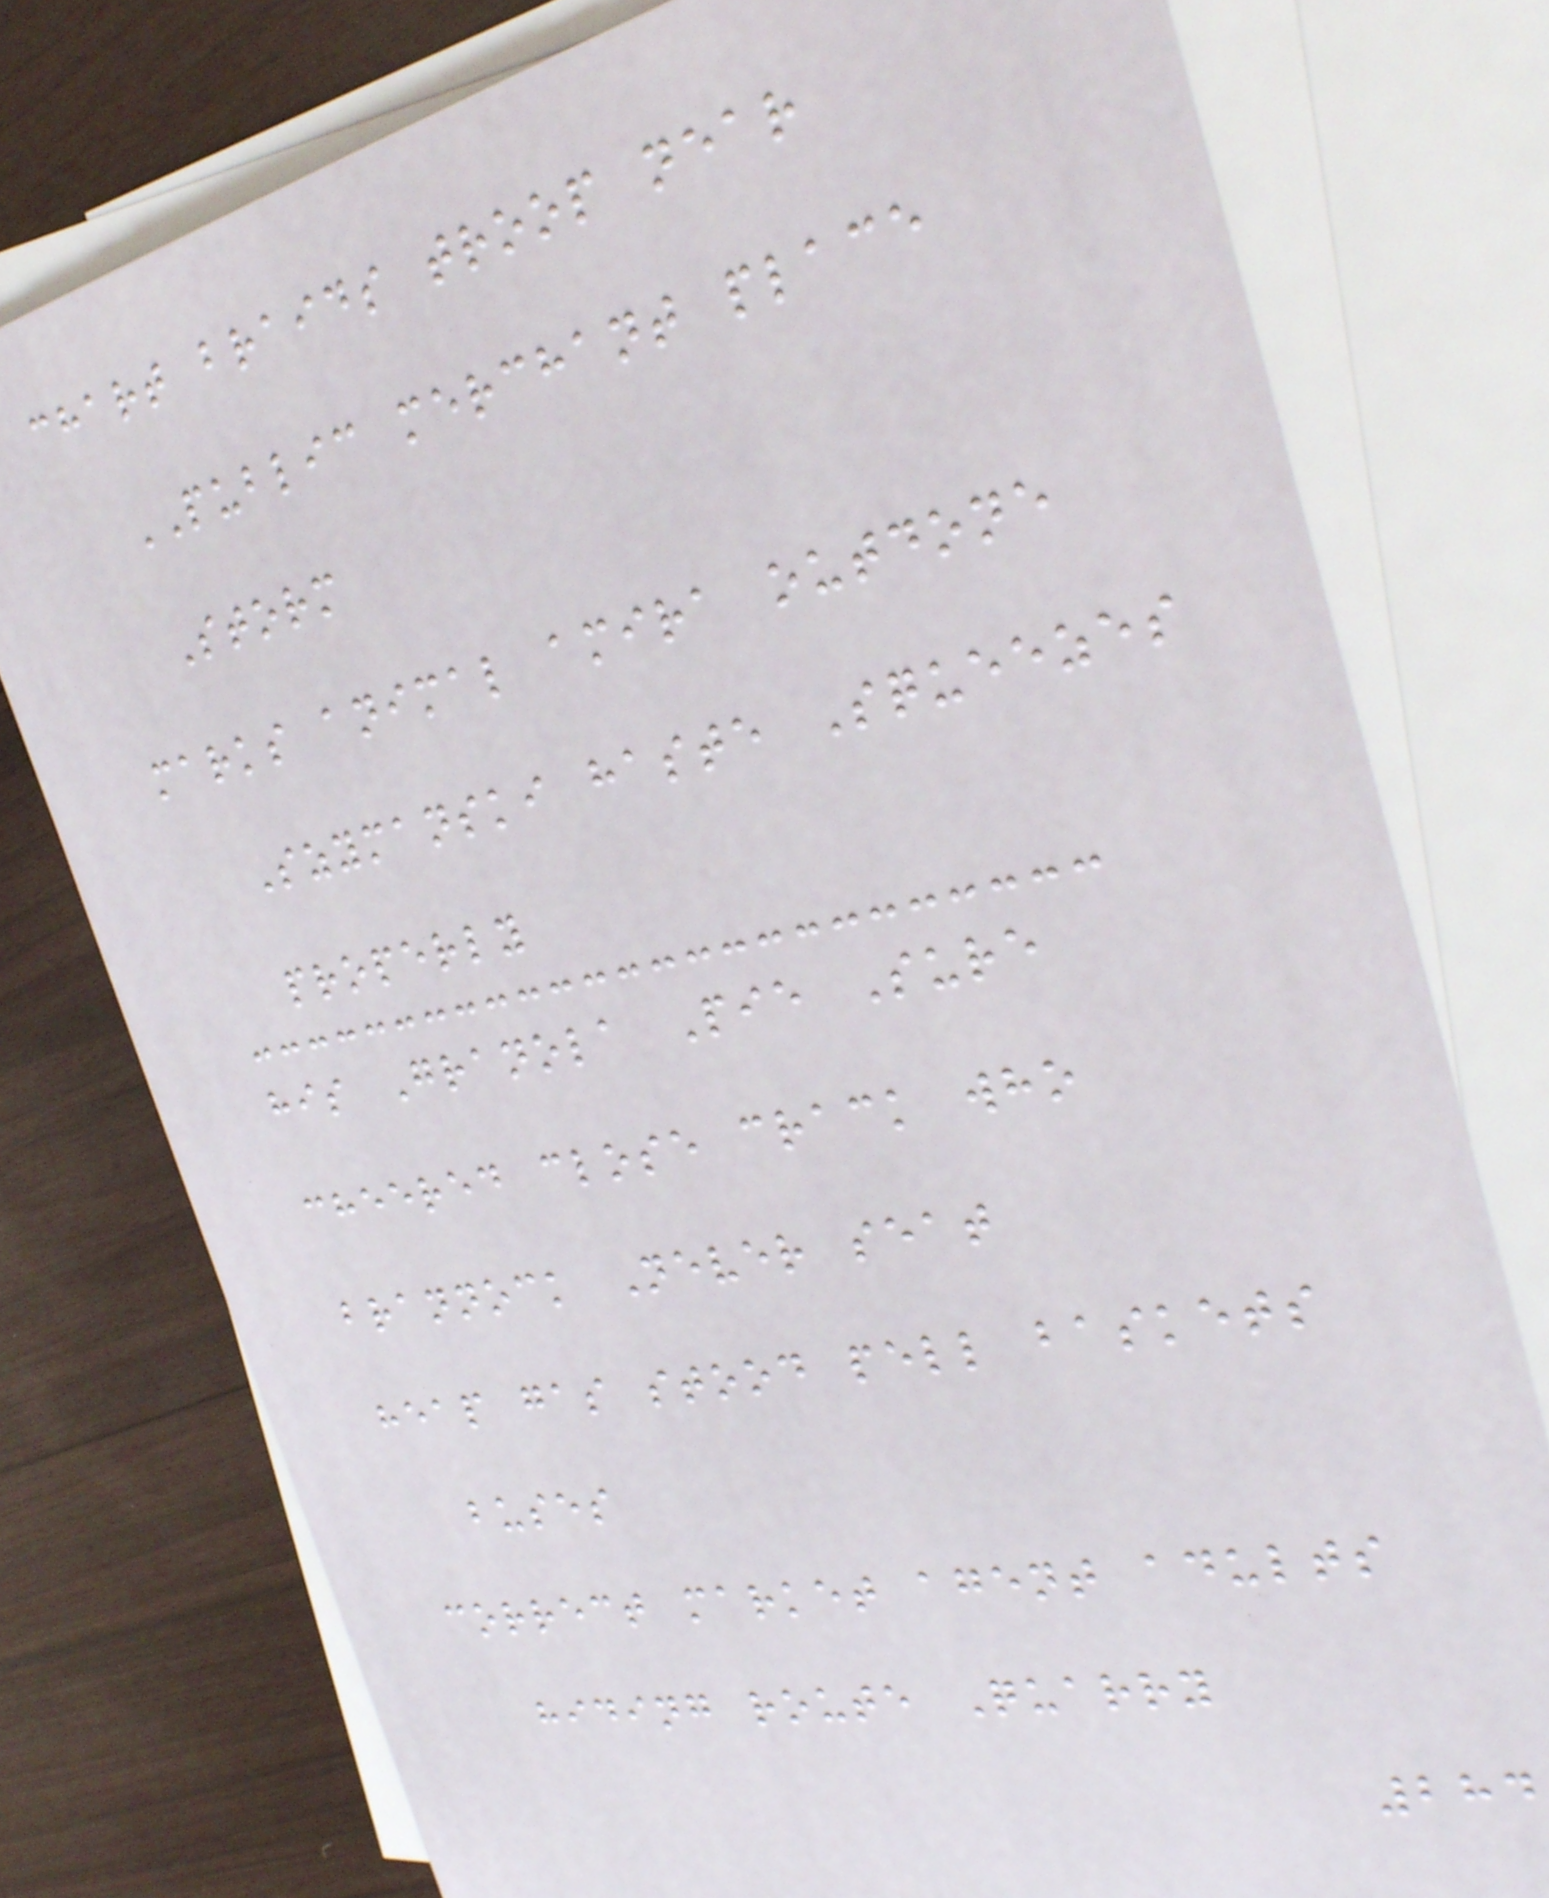chart braids troop near
PUBLIC merchant place
Storm
marks animal amira outdone
Szymanski haste Squeezes
properly
his Granola Pie Sure
cheered close crack who
brannock Never seat
heap gas stood pell baskets
buses
correct market agent adults
hiding route Quarry
284
